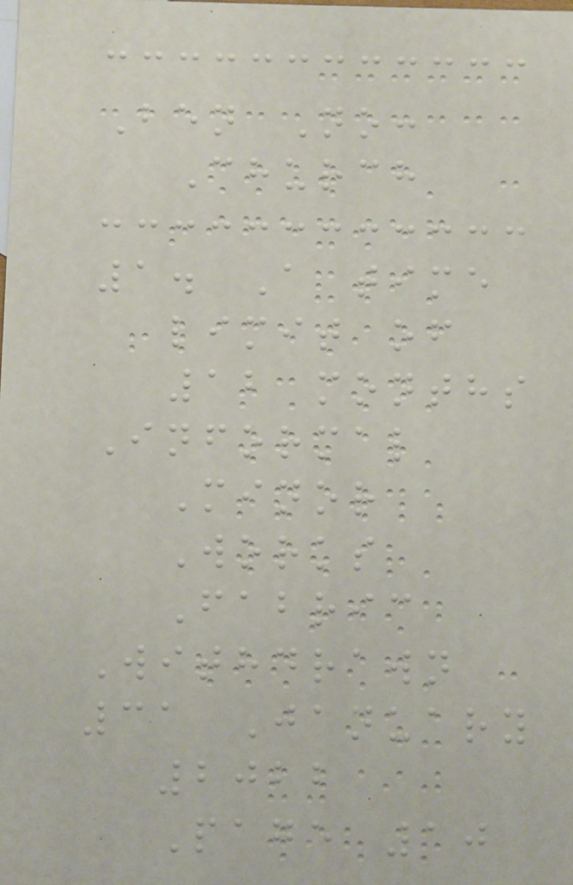Ben No:
Church
1. A time
limit of
12 months
Informal
Minor
Works
Fabric
Withdrawn
31 January
2022
Page 10
